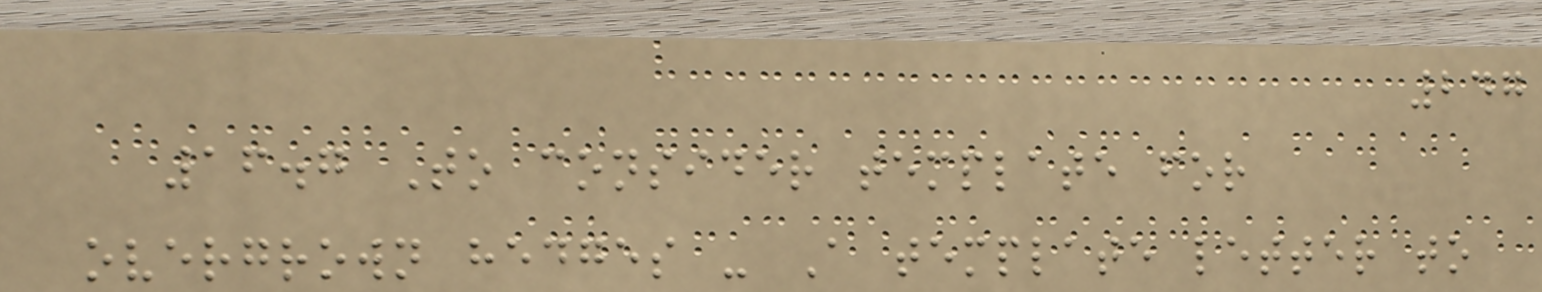247
16.7 To consider template for
overgrown hedges - A template letter to
